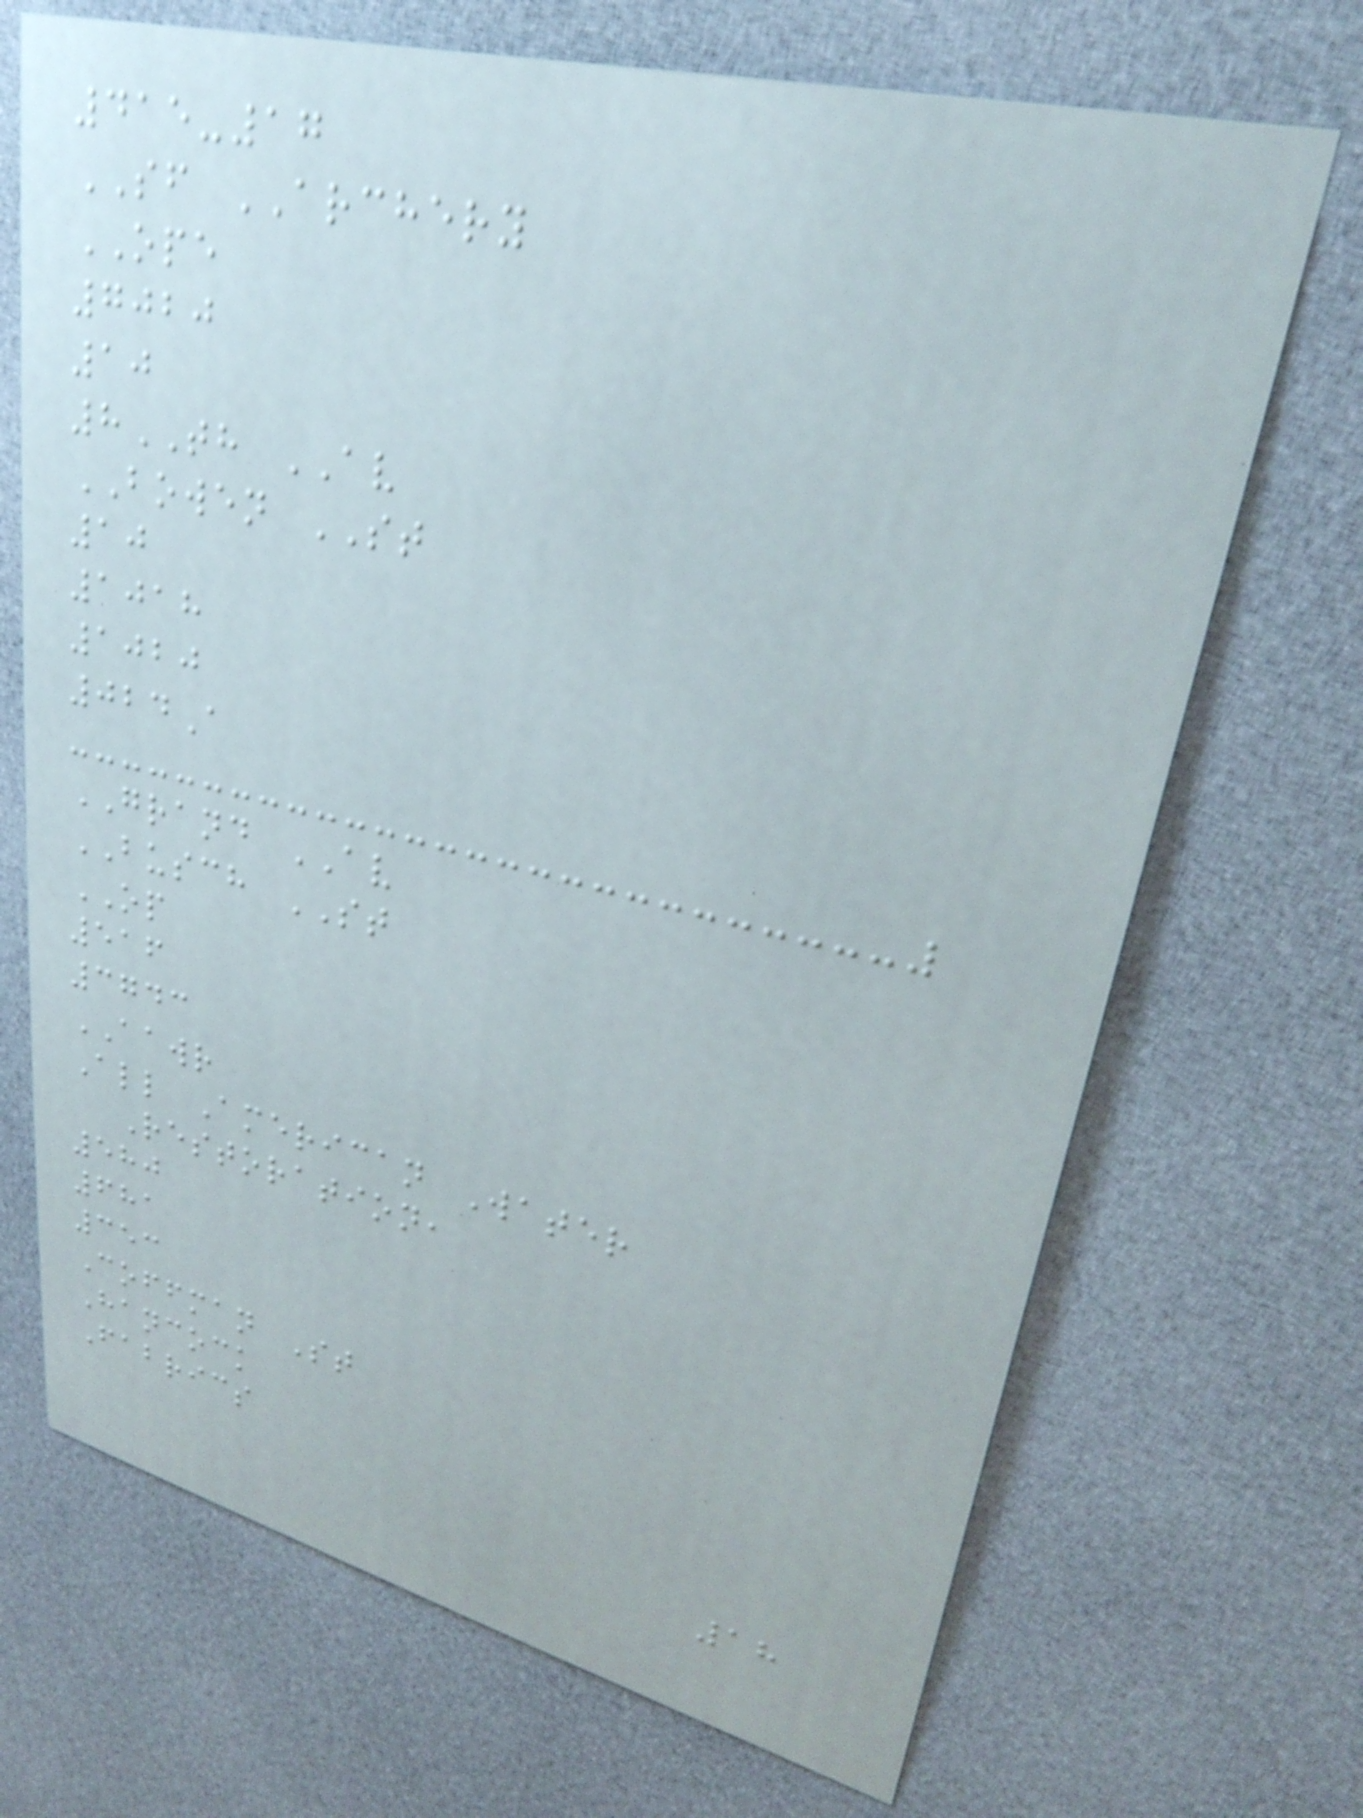415-17
SF ARCHERY
OPE
7020
10
8TH AV
BOWEN ST
10
1018
1020
024A
GRAND AV
BUSCH ST
OP
516
3743
AAWR
All American Water
Restoration,
580
681
353
Coffman St
Hancock
Fabrics
18
